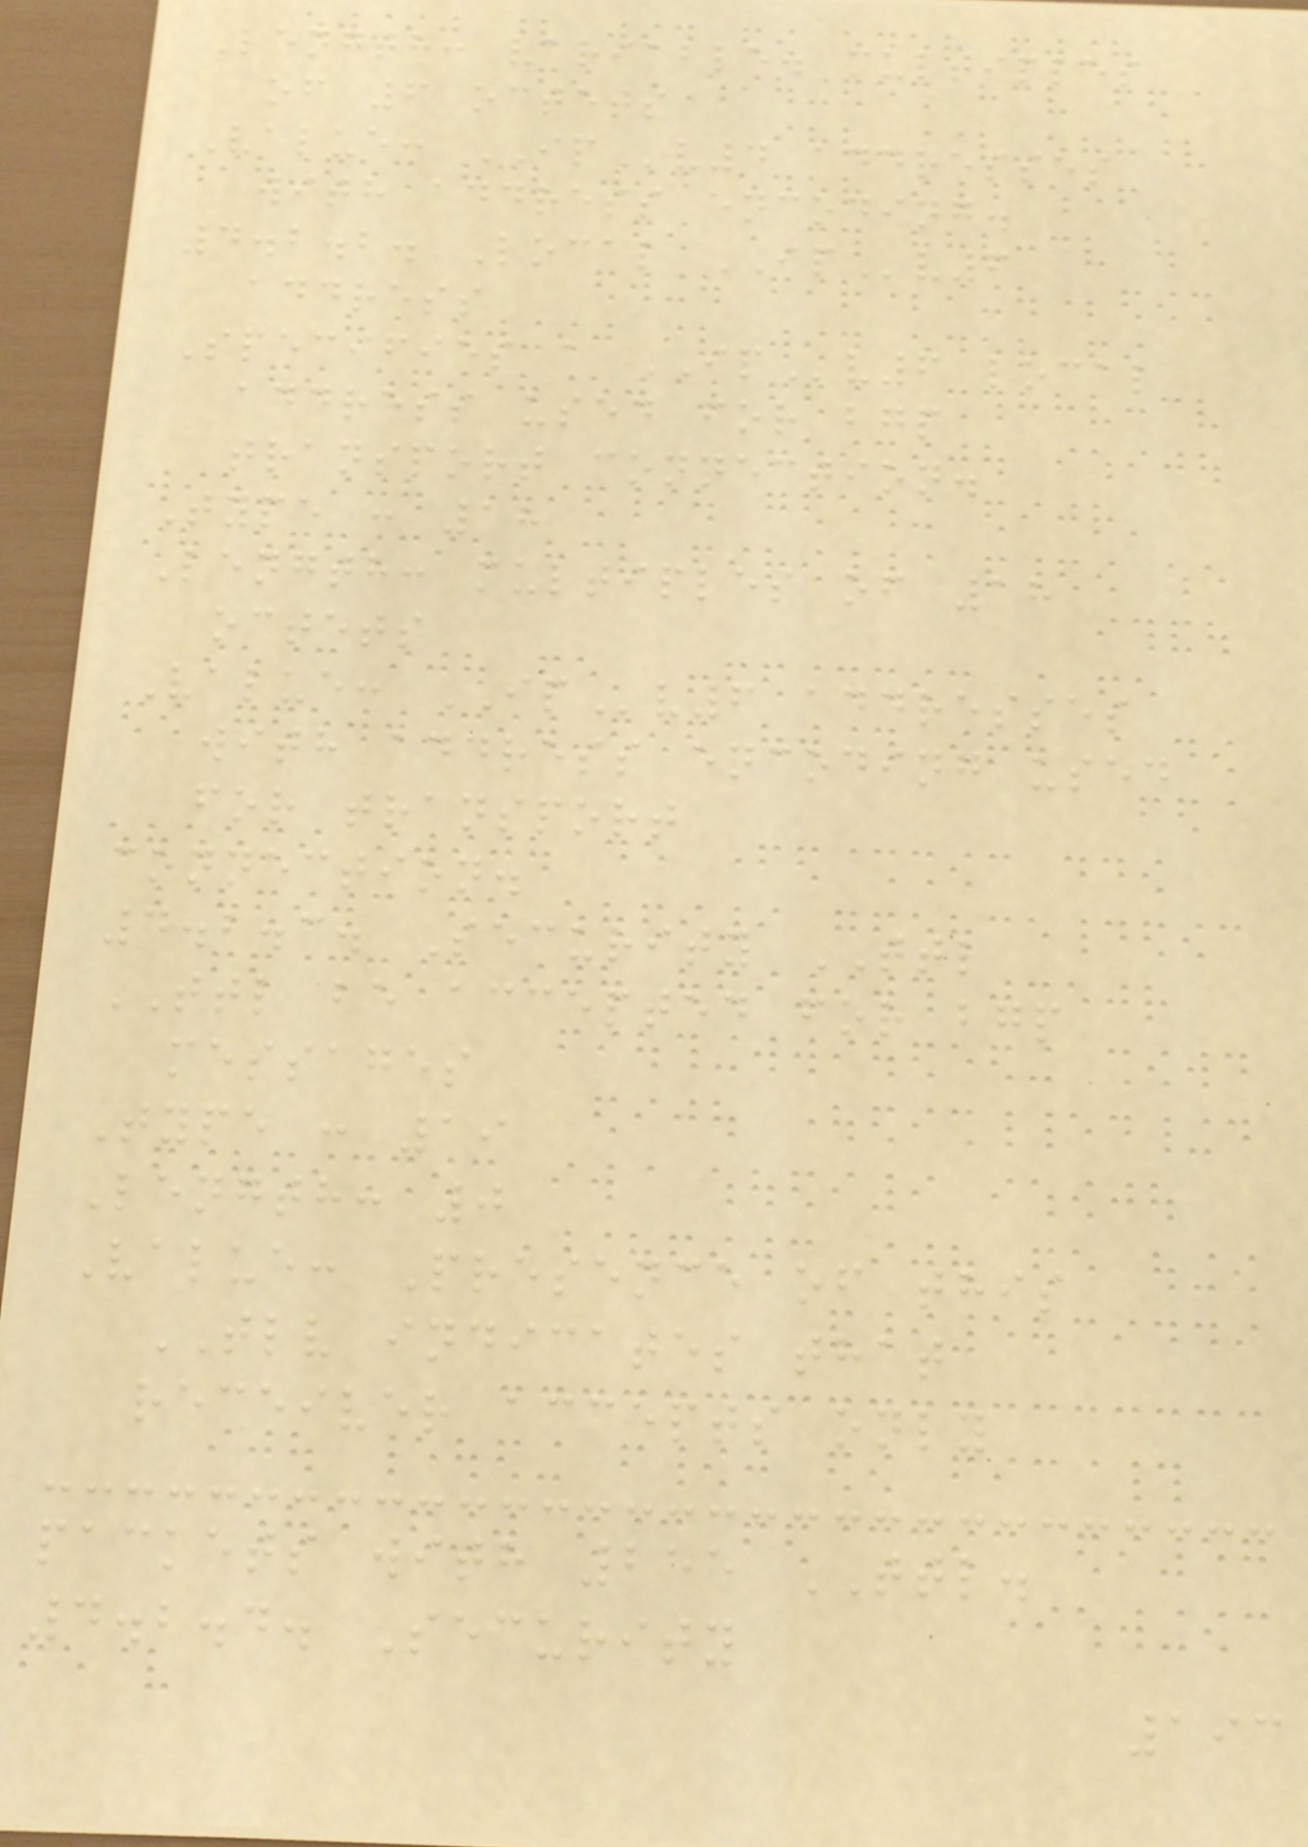Length: variable. multiples
of 6 octets
Value: IPv4 addresses
with address encoding.
4.2.2. Local IPv6
address
Specifies a IPv6 local
address used for bgp
transport connection.
Type : 18
Length: multiples of 18
octets
Value: IPv6 addresses
with address encoding used
for transport
connection.
4.2.3. Security TTL
TTL be accepted for bgp
messages
Type : 19
Length: 0
Value: Presence of this
TLV indicates that
receiver accepts only
packets with 255 TTL.
4.2.4. Security
193
